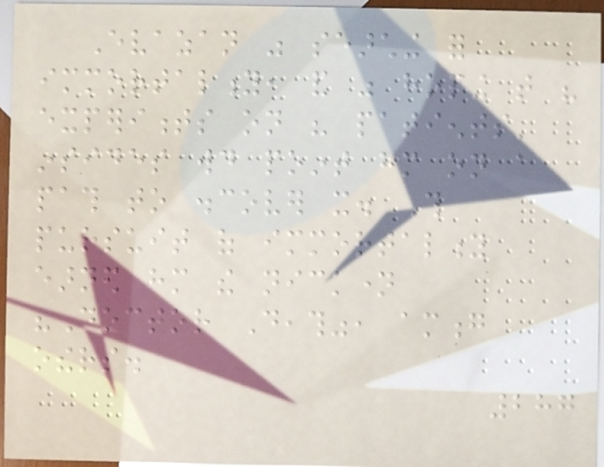Evazan was searching for
immortality, and was hoping that his
experiments on his patients'
insides would point him on a
path to discover it. This
pursuit of immortality
earned him the nickname
"Doctor Death", among
others.
287
